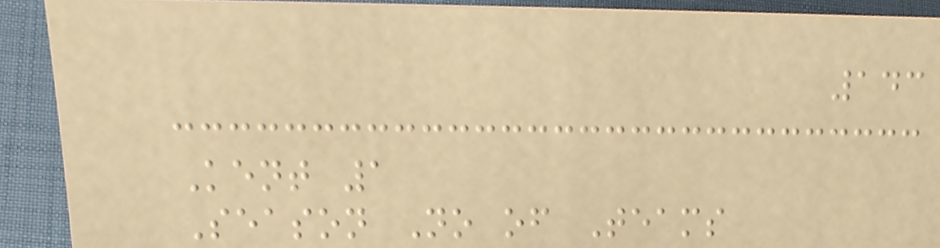143
Kent 1
Season No of Teams
